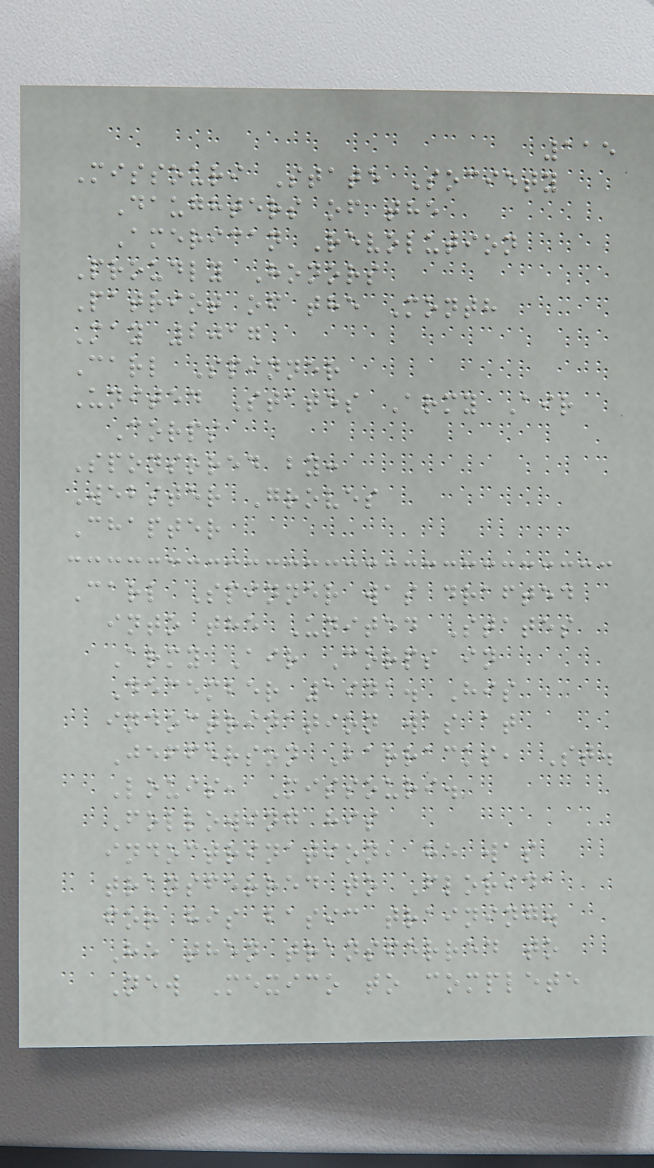115
Missouri State Society
Daughters of the
American Revolution
Proudly Honors
Patriot of the Month
May 2017
Carl Spinner
United States Army Air
Corps
Sponsored by:
Webster Groves
Chapter
Carl Spinner was drafted
into the United States
Army Air Corps in
December 1941. His
indoctrination was at
Jefferson Barracks, St.
Louis, Missouri.
Following his
indoctrination, he was
transferred to Florida
for his basic training.
He then transferred to
New Mexico to complete
